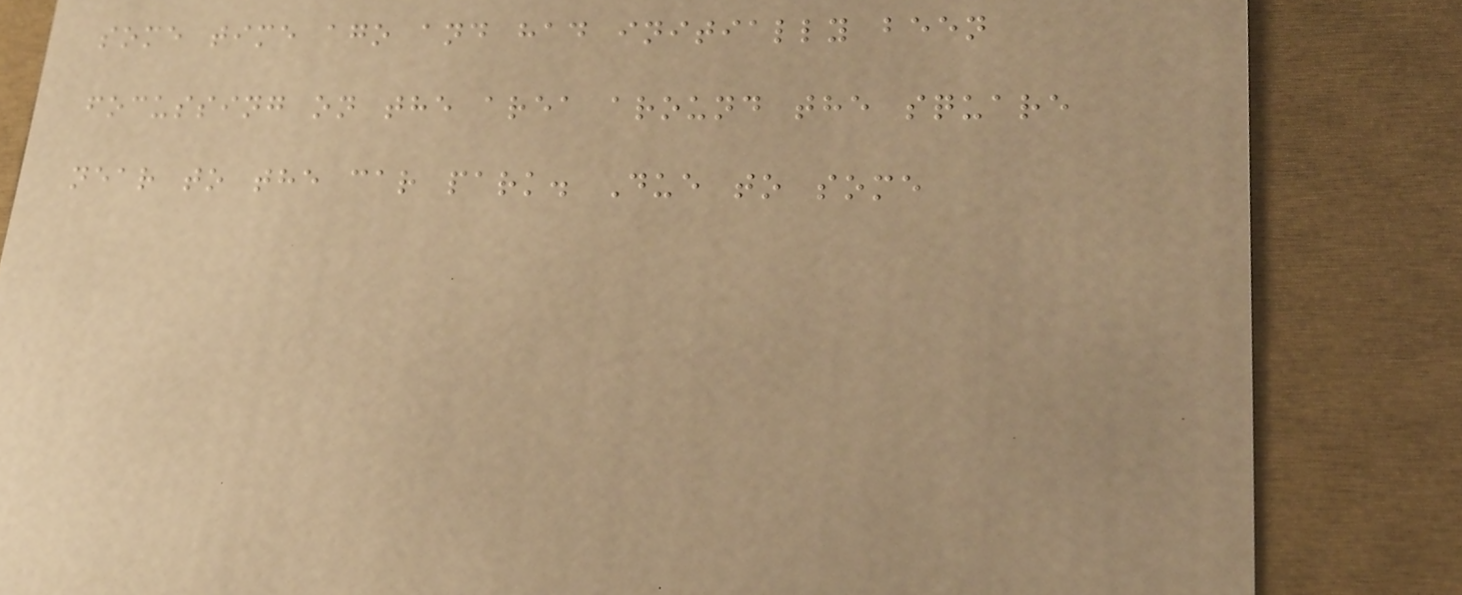some time ago and had initially been
focussing on the area around the square
near to the car park. Due to some
